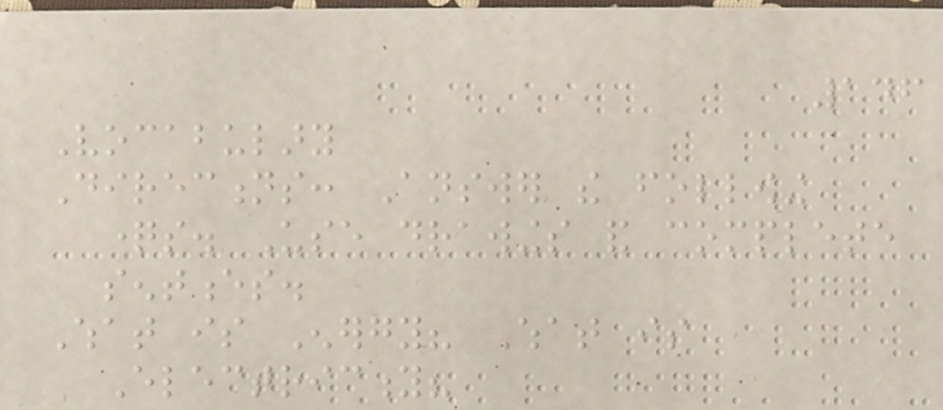146
Vocabulary
Directions: Answer the following
questions. Use drawings and complete
sentences.
What is Energy? What is
Electricity?
